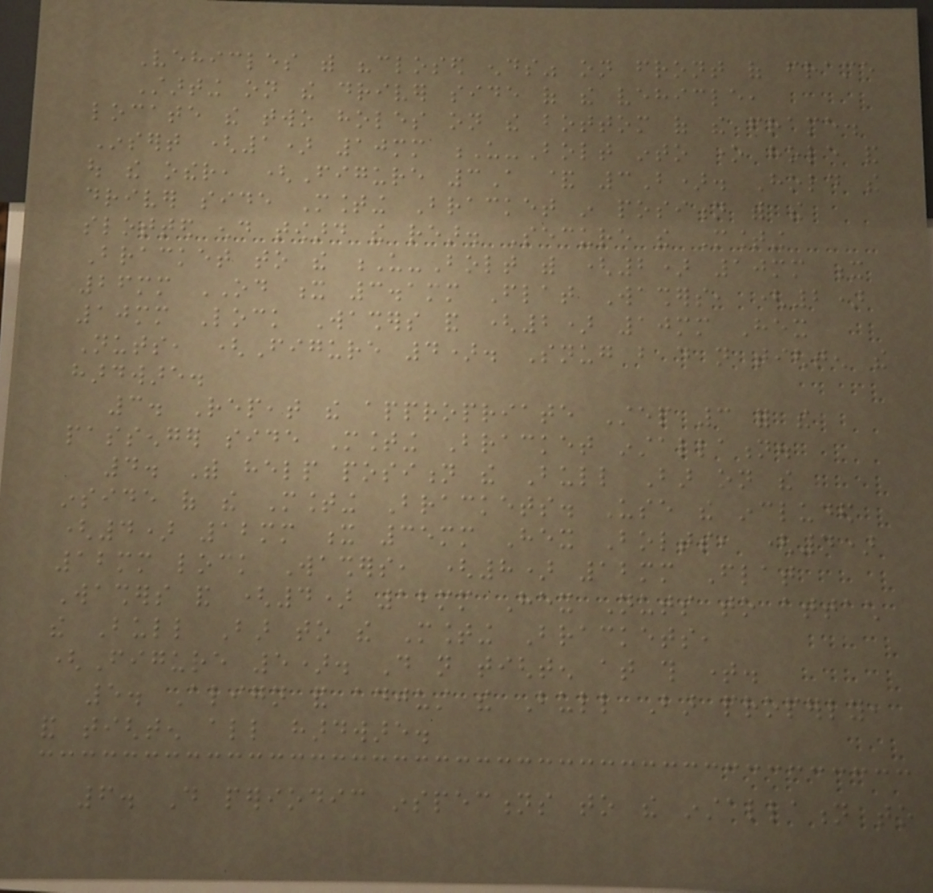Vehicles with "closed ends" on front of frame
Starting on the driver side of the vehicle,
locate the two holes on the bottom of the frame.
Insert (1) 10mm U-Bolt into one hole and
out the other, (Figure 3A & 3B). Hold the
driver side Mounting Bracket in position with the
slotted end toward the rear. Secure the Mounting
Bracket to the U-Bolt with (2) 10mm x
26mm OD x 3.1mm Flat Washers, (2)
10mm Lock Washers and (2) 10mm Hex
Nuts, (Figure 4). Snug but do not tighten the
hardware.
3. Repeat the appropriate Step 3 for the
passenger side Mounting Bracket installation.
4. With help position the Bull Bar on the
inside of the Mounting Brackets. Use the included
(4) 12mm x 35mm Hex Bolts, (4)
12mm lock Washers, (8) 12mm Flat
Washers and (4) 12mm Hex Nuts to attach
the Bull Bar to the Mounting Brackets,
(Figure 5). Do not tighten at this time.
5. Align and adjust the Bull Bar properly,
and tighten all hardware.
6. Do periodic inspections to the installation to
